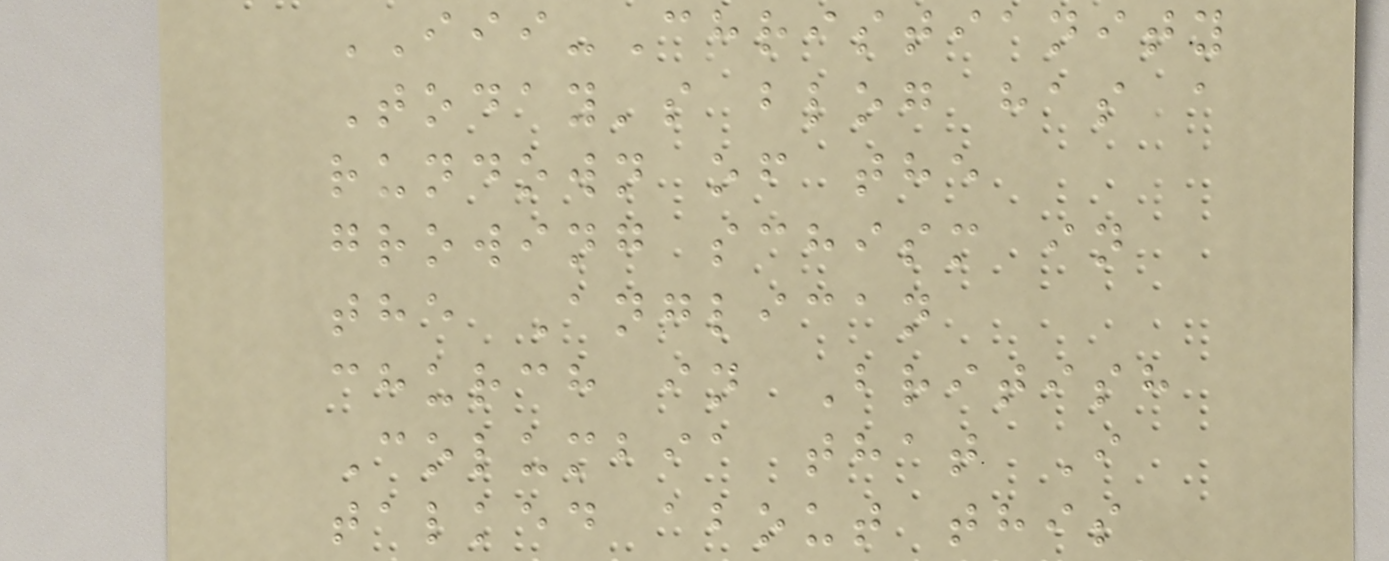III-Christianity
Today's blog has a
rundown of the
growing schism in
the Anglican
church in British
Columbia that I
talked about this
